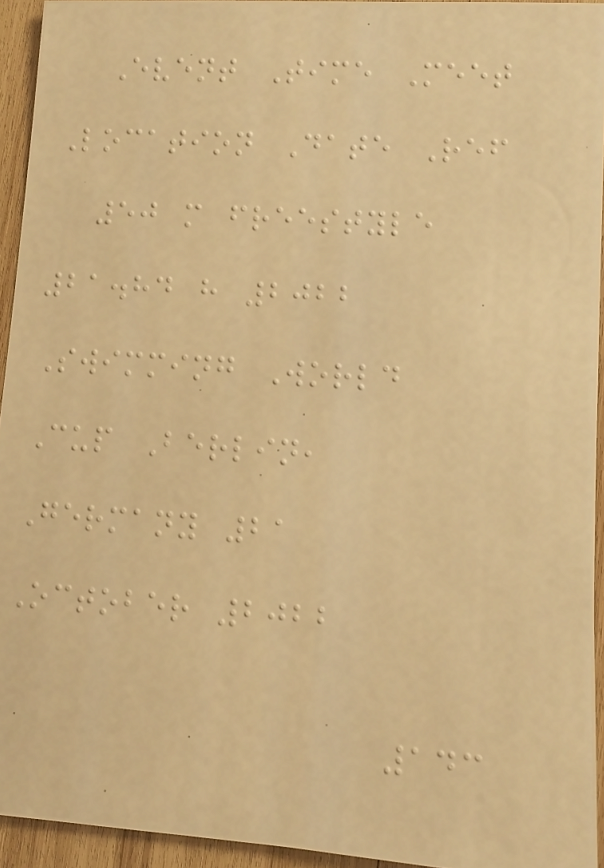Event Time Meet
Location Date Ref
50 m freestyle
21.84 h 2022
Swimming World
Cup Berlin,
Germany 21
October 2022
143
